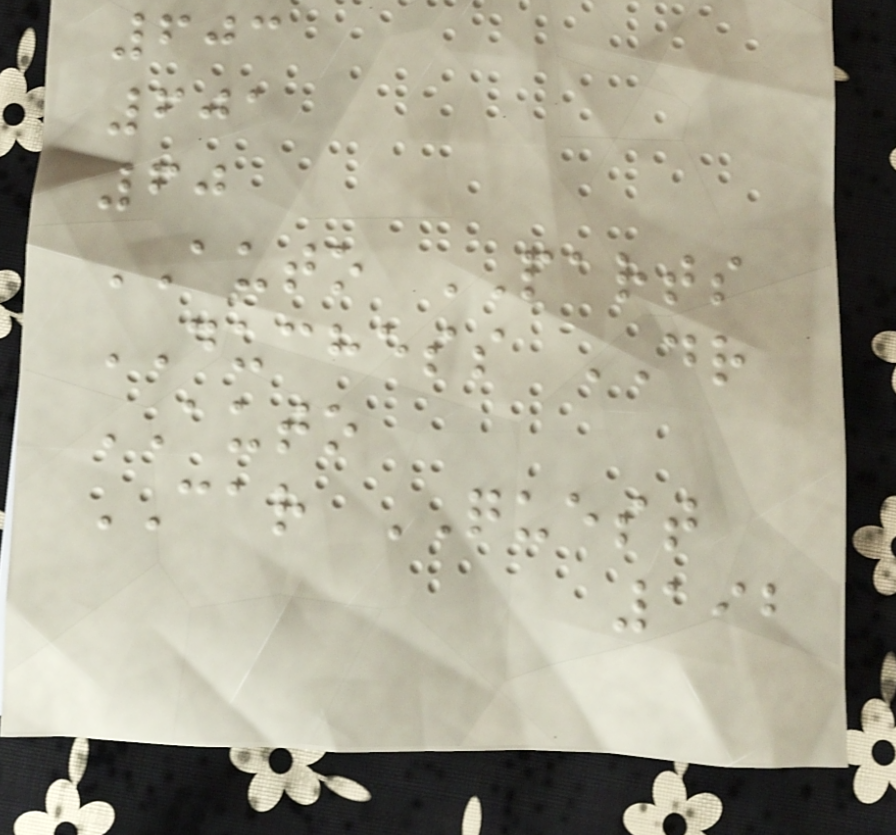603
601
60
AUTO PARTS
DUCHESS DR
AUTO
CAR QUEST
192
